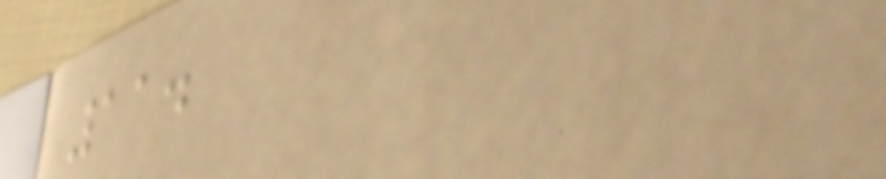11.
